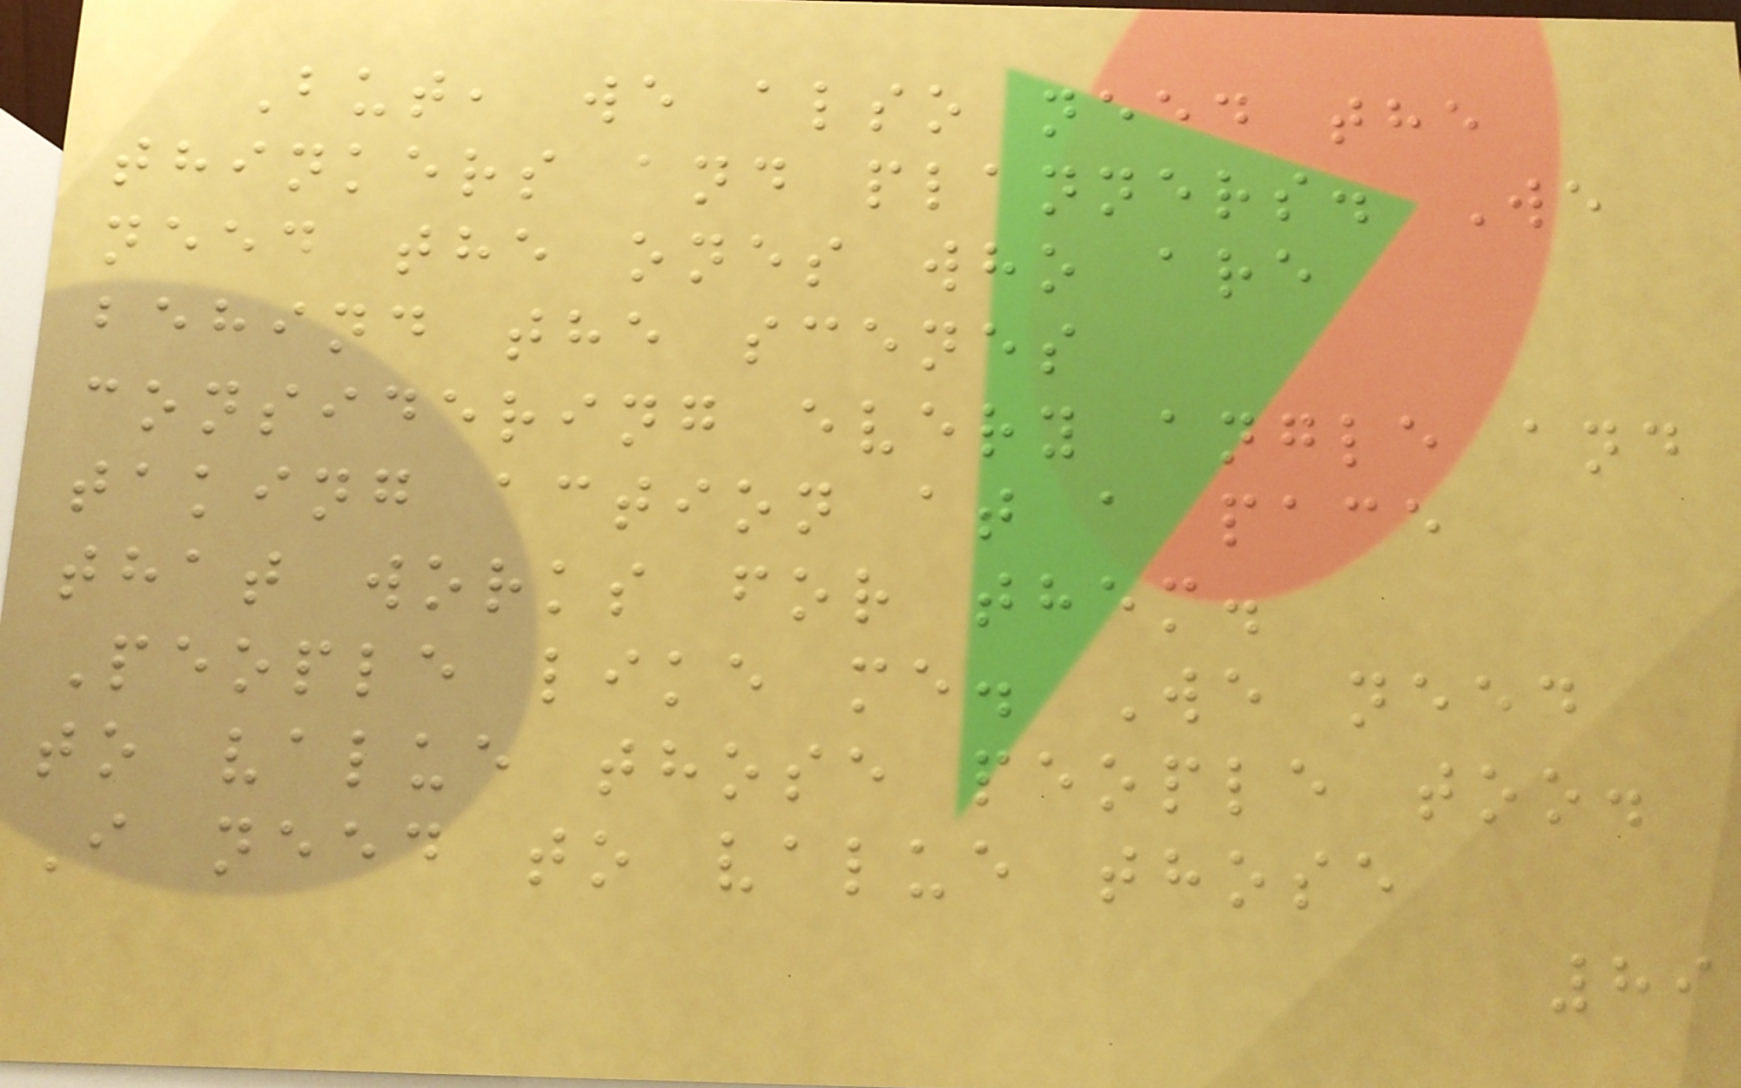But, we also need the
thinkers and planners. We
need the ones who are
behind the scenes
considering every angle and
taking action at a pace
that works for them.
People like me. We need
to value those people too.
I need to value those
89
